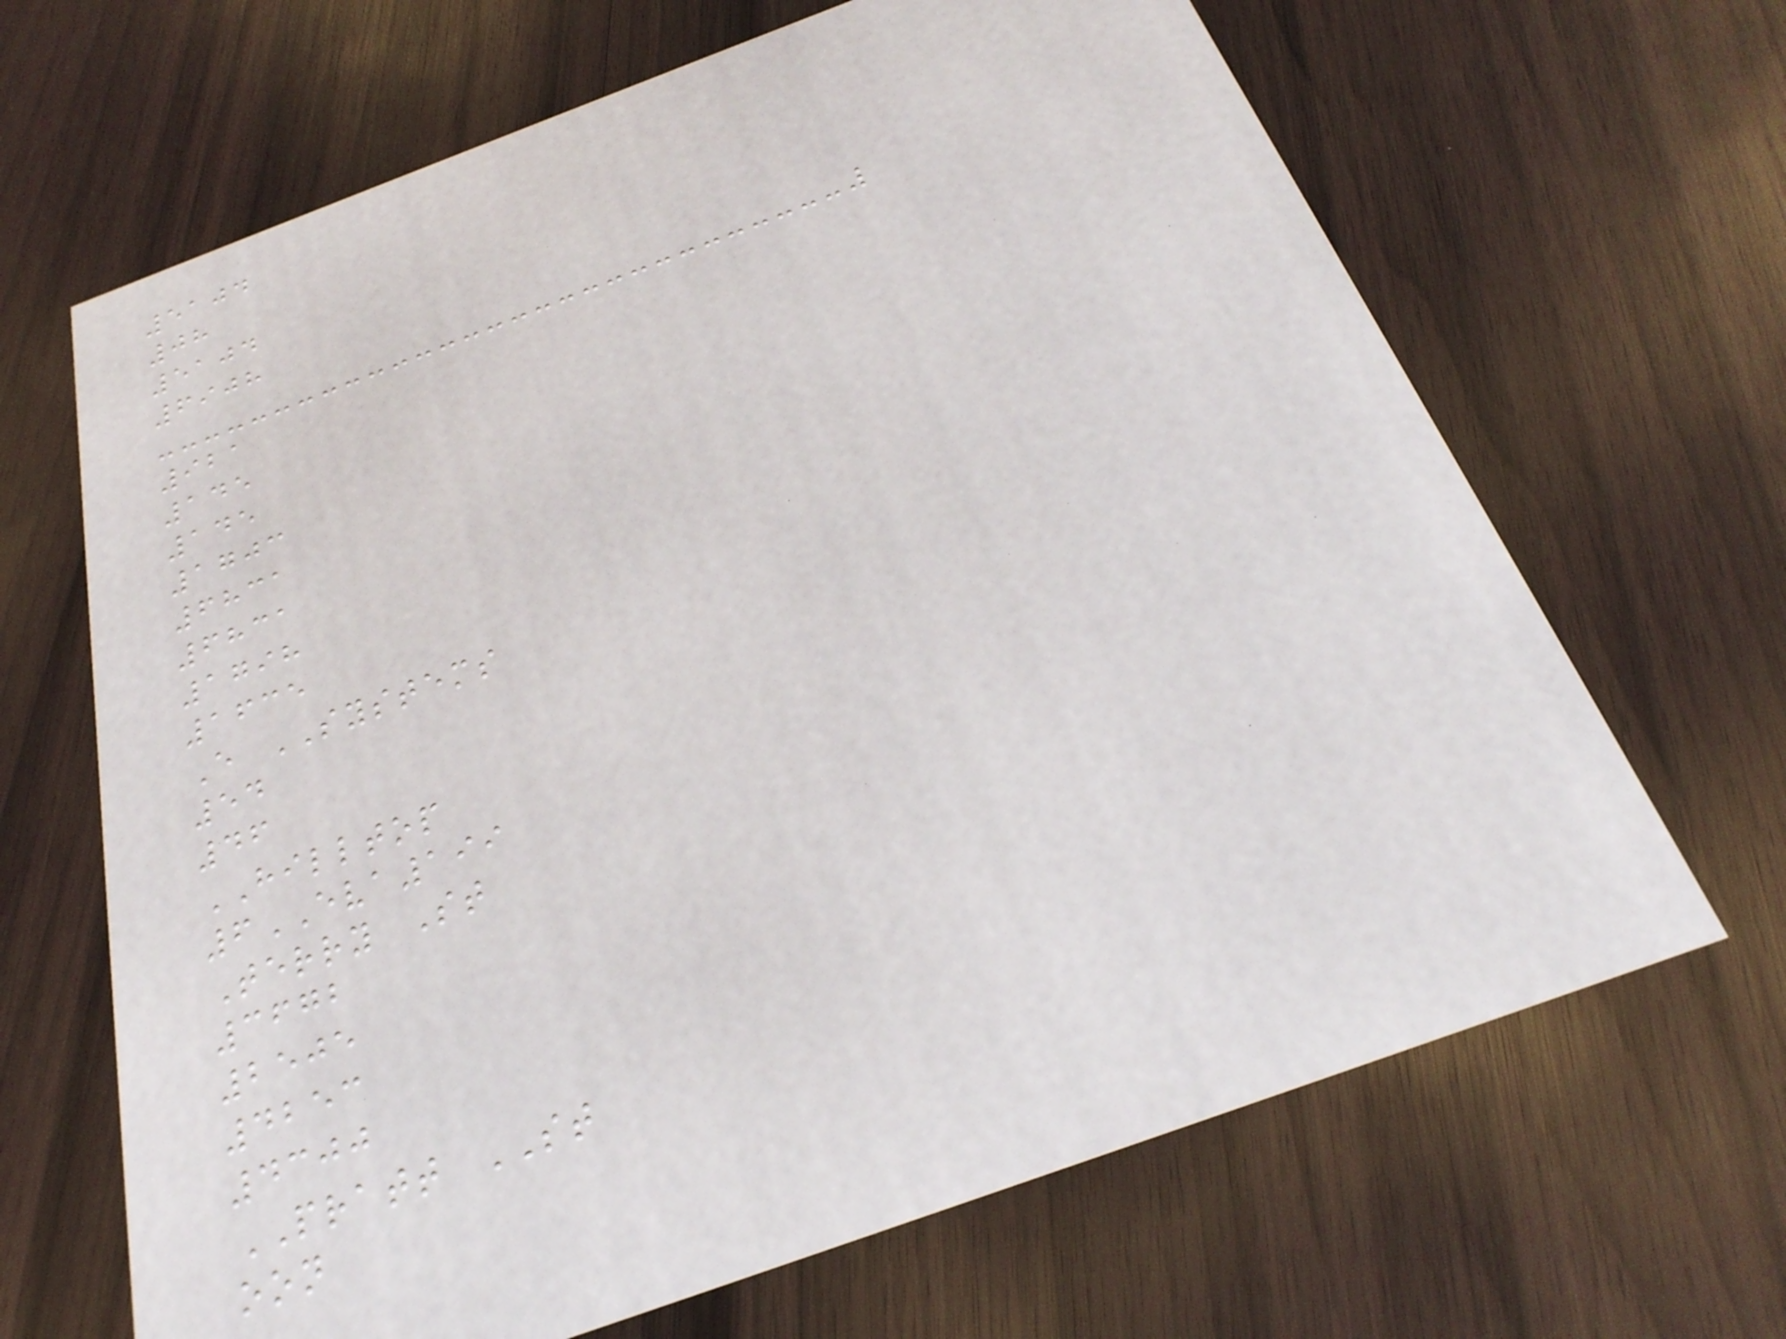5104
08
5104
6908
921
145
145
1703
6831
6831
1798
1635
E SYSTEMS
54
46
HILLTOP
6EVA199
Terry St
3672
2505
4253
4300
PRATT ST
oon
